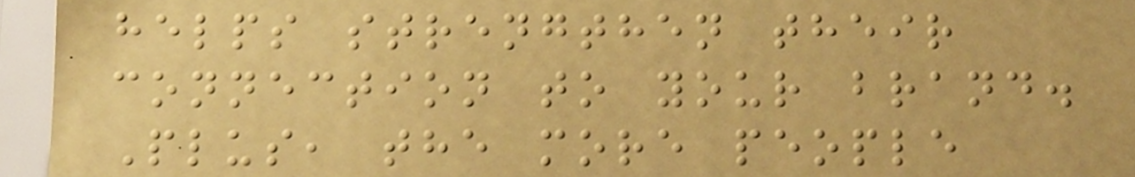helps strengthen their
connection to your brand.
Plus, the more people
